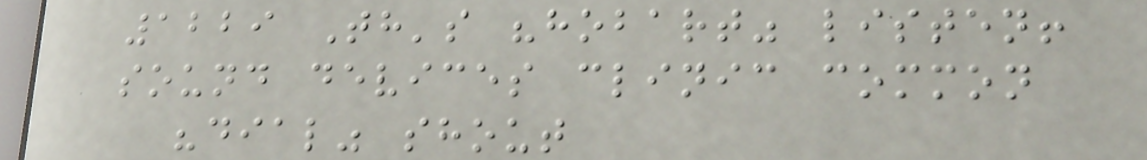1229 Th's "hobart" listen!
sound devices clinic common
"dial" shout
